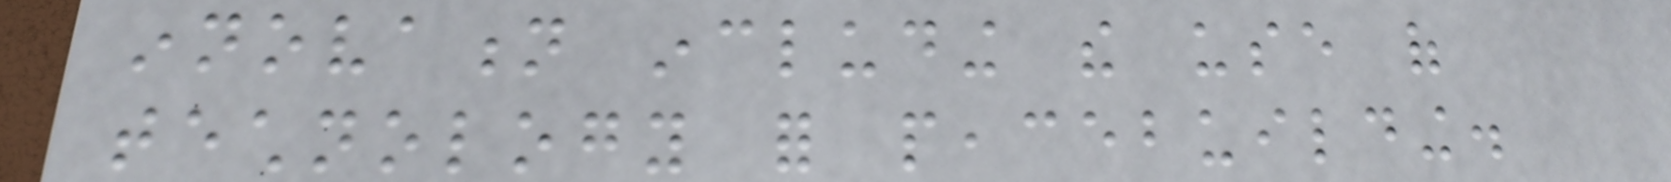innovation including the use of
technology for peacebuilding.
